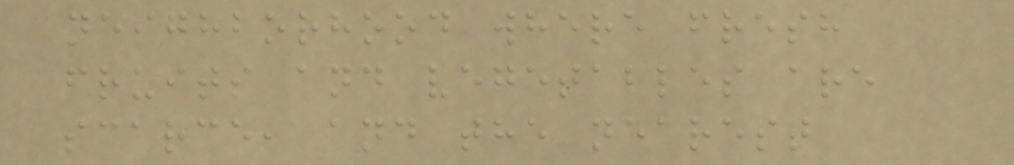neighborhood where fresh
fruits and vegetables are
scarce, and the nearest
